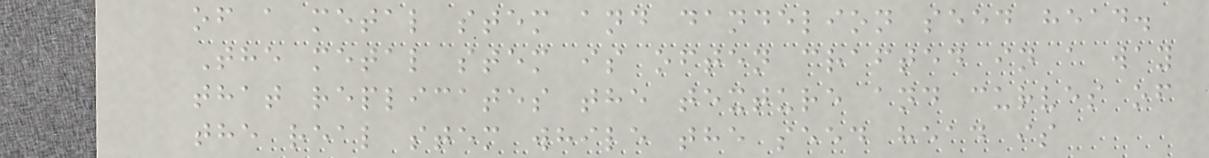of a metal stem and dandelion seed head.
The metal stem is often crafted in a way
that replicates the texture and curves of
the real stem while the seed head is
